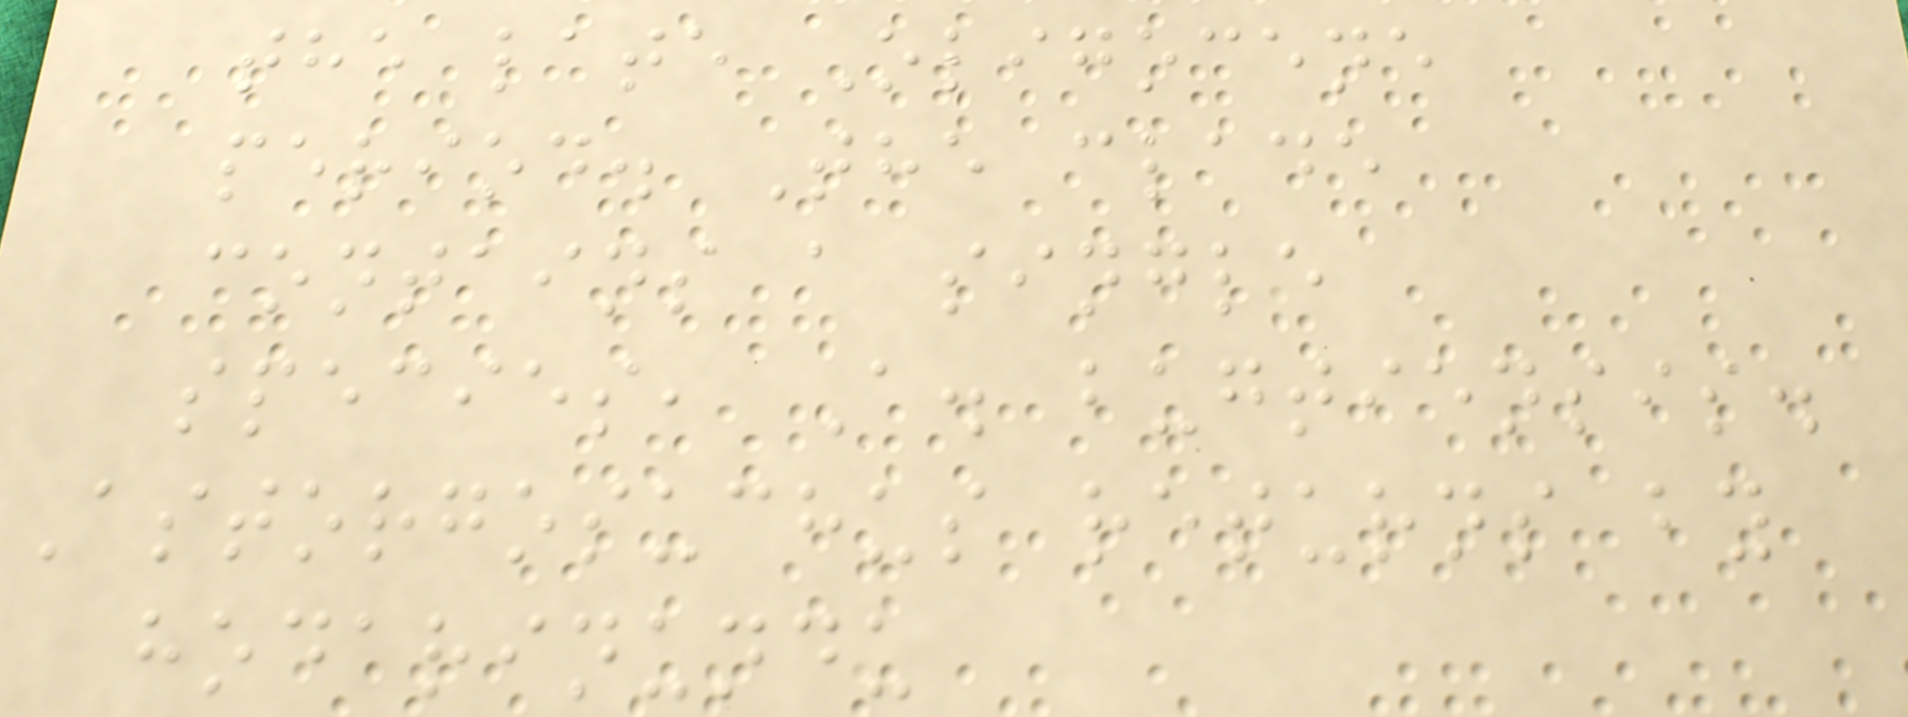the late Oligocene
period. The clade
contains a single
species, A. bugtiensis.
Astorgosuchus returns by
hodarinundu
